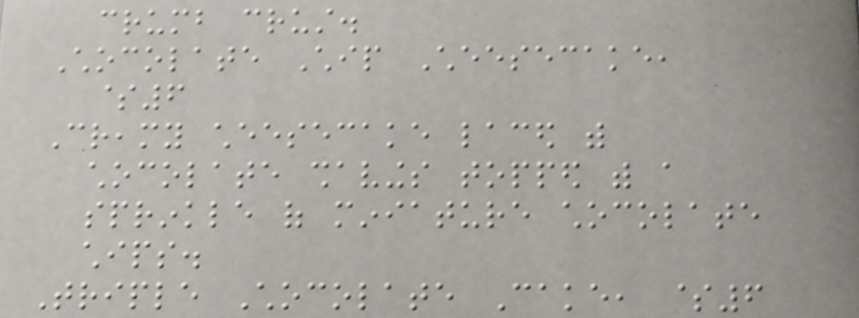crumb crust.
Chocolate Chip Cheesecake,
$6
Creamy cheesecake laced with
chocolate shavings topped with a
sprinkle of miniature chocolate
chips.
Triple Chocolate Cake, $6
